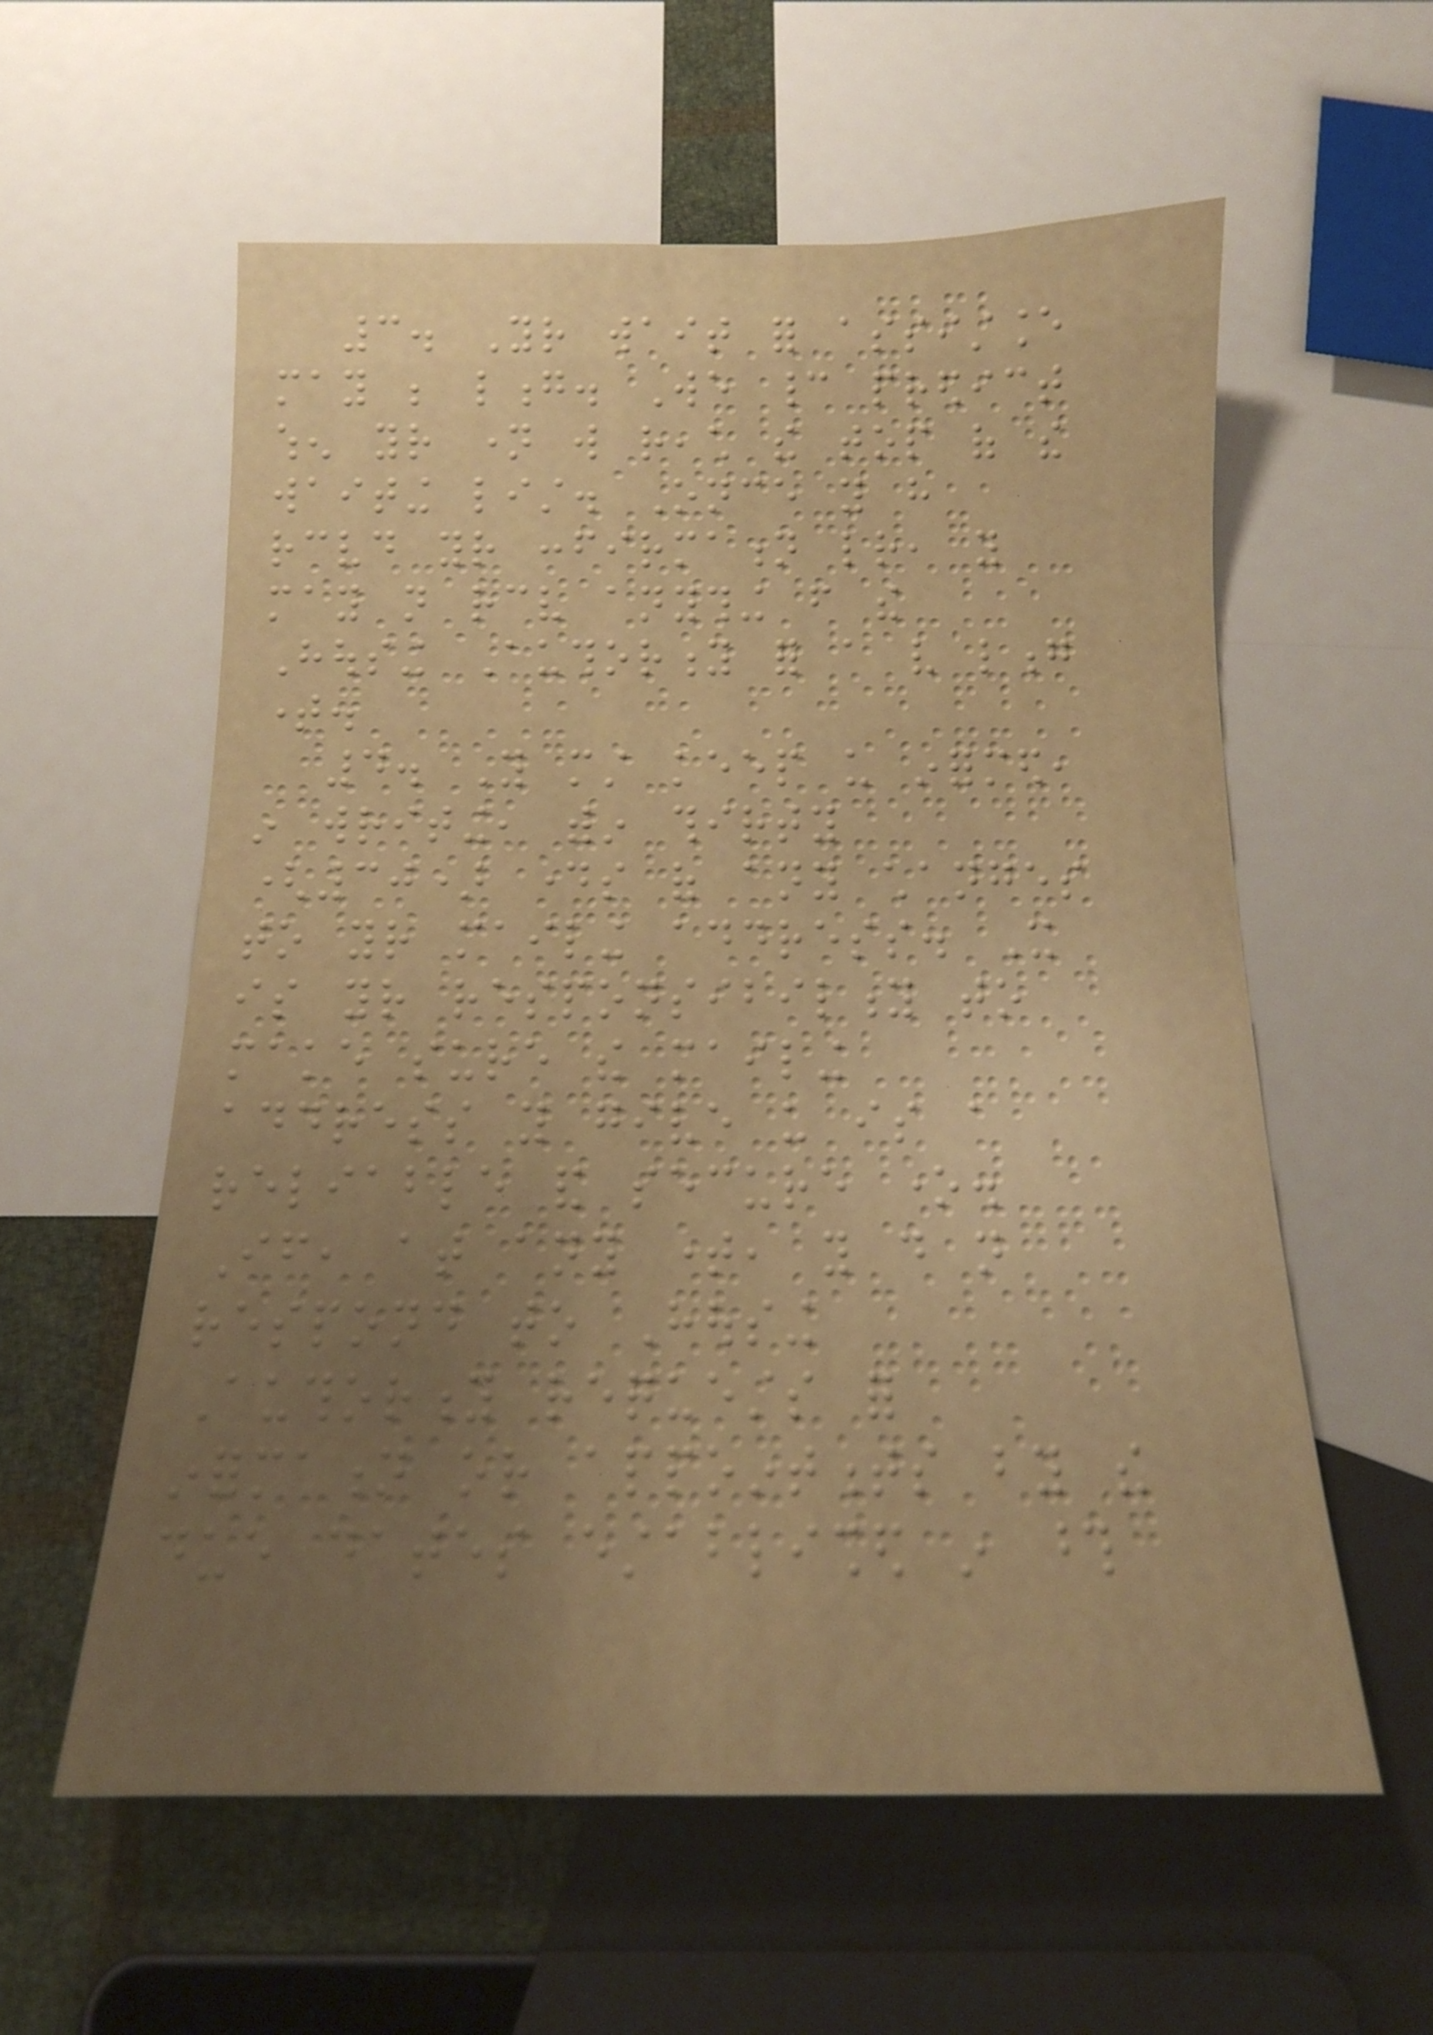3. Your wait for assistance
may be long. We cannot predict
when your name will reach the top of the
waiting list. Once you have
received your confirmation letter, you
may not receive anything from the
Housing Authority for a very long
time.
4. You must keep us informed,
in writing, within thirty
(30) days of any changes
to your mailing address. It
is your responsibility to
make sure the mailing
address you give us is a
reliable and secure one.
If, at any time, you do not
respond to Housing
Authority requests for
information or appointments by the
due dates established in those
